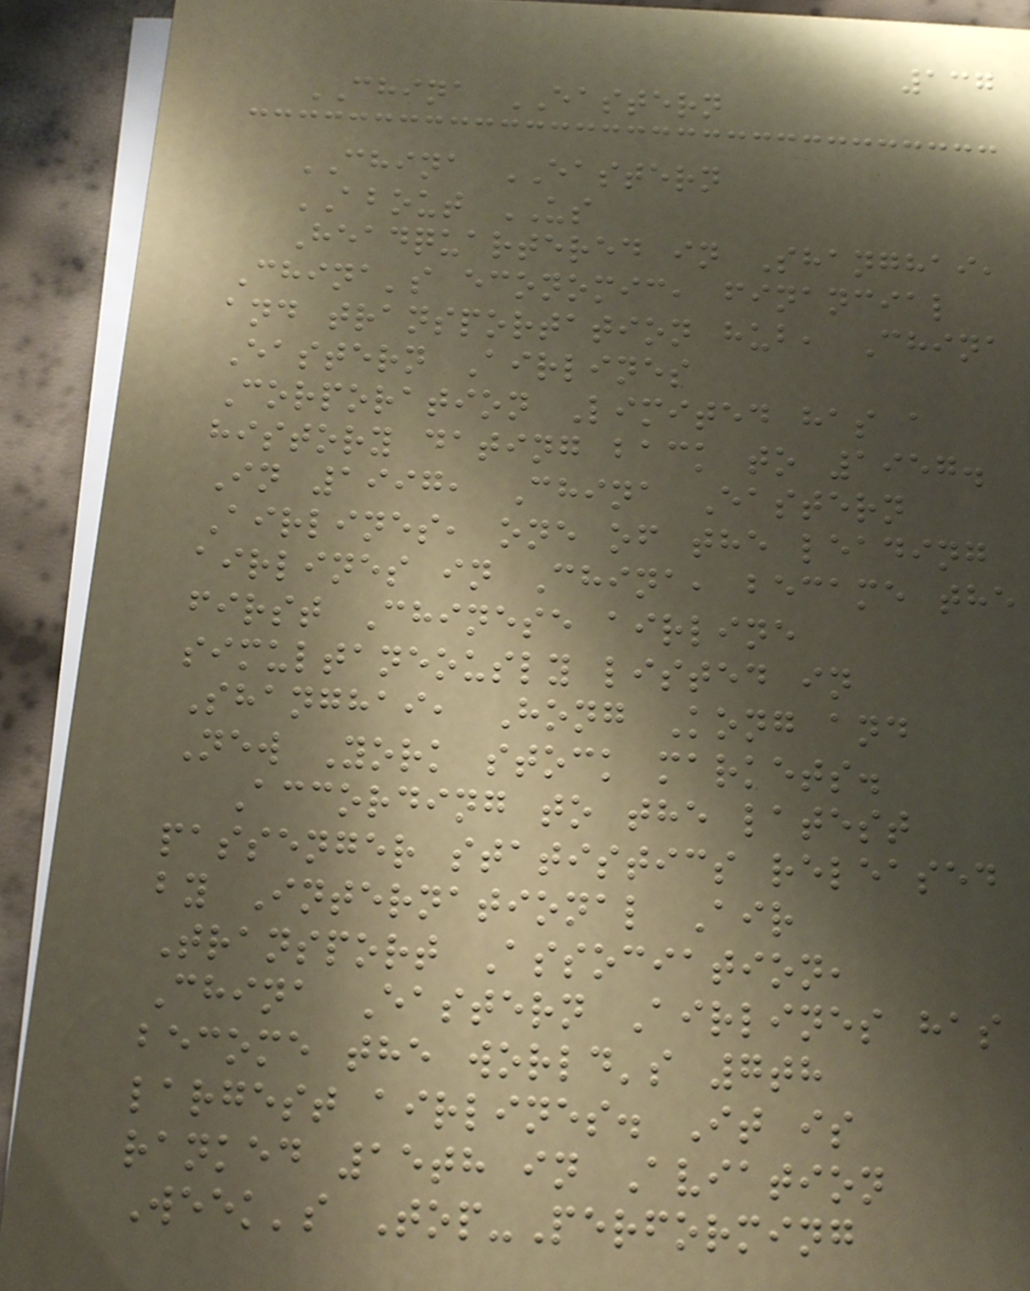137
CHINA EASTERN
CHINA EASTERN
ABOUT US
Headquartered in Shanghai,
China's economic, financial
and transportation hub, China
Eastern Airlines
Corporation Limited has a
history dating back to 1957.
In 1997, China Eastern
Airlines, one of the leading
airlines in China, became the
first Chinese airline
simultaneously listed in
Shanghai, Hong Kong and
New York stock markets.
According to the latest
passenger statistics released
by International Air
Transport Association,
China Eastern Airlines has
become the world's 7th
largest airlines. It is
ranked 15th in Aviation
Week's Top-Performing
